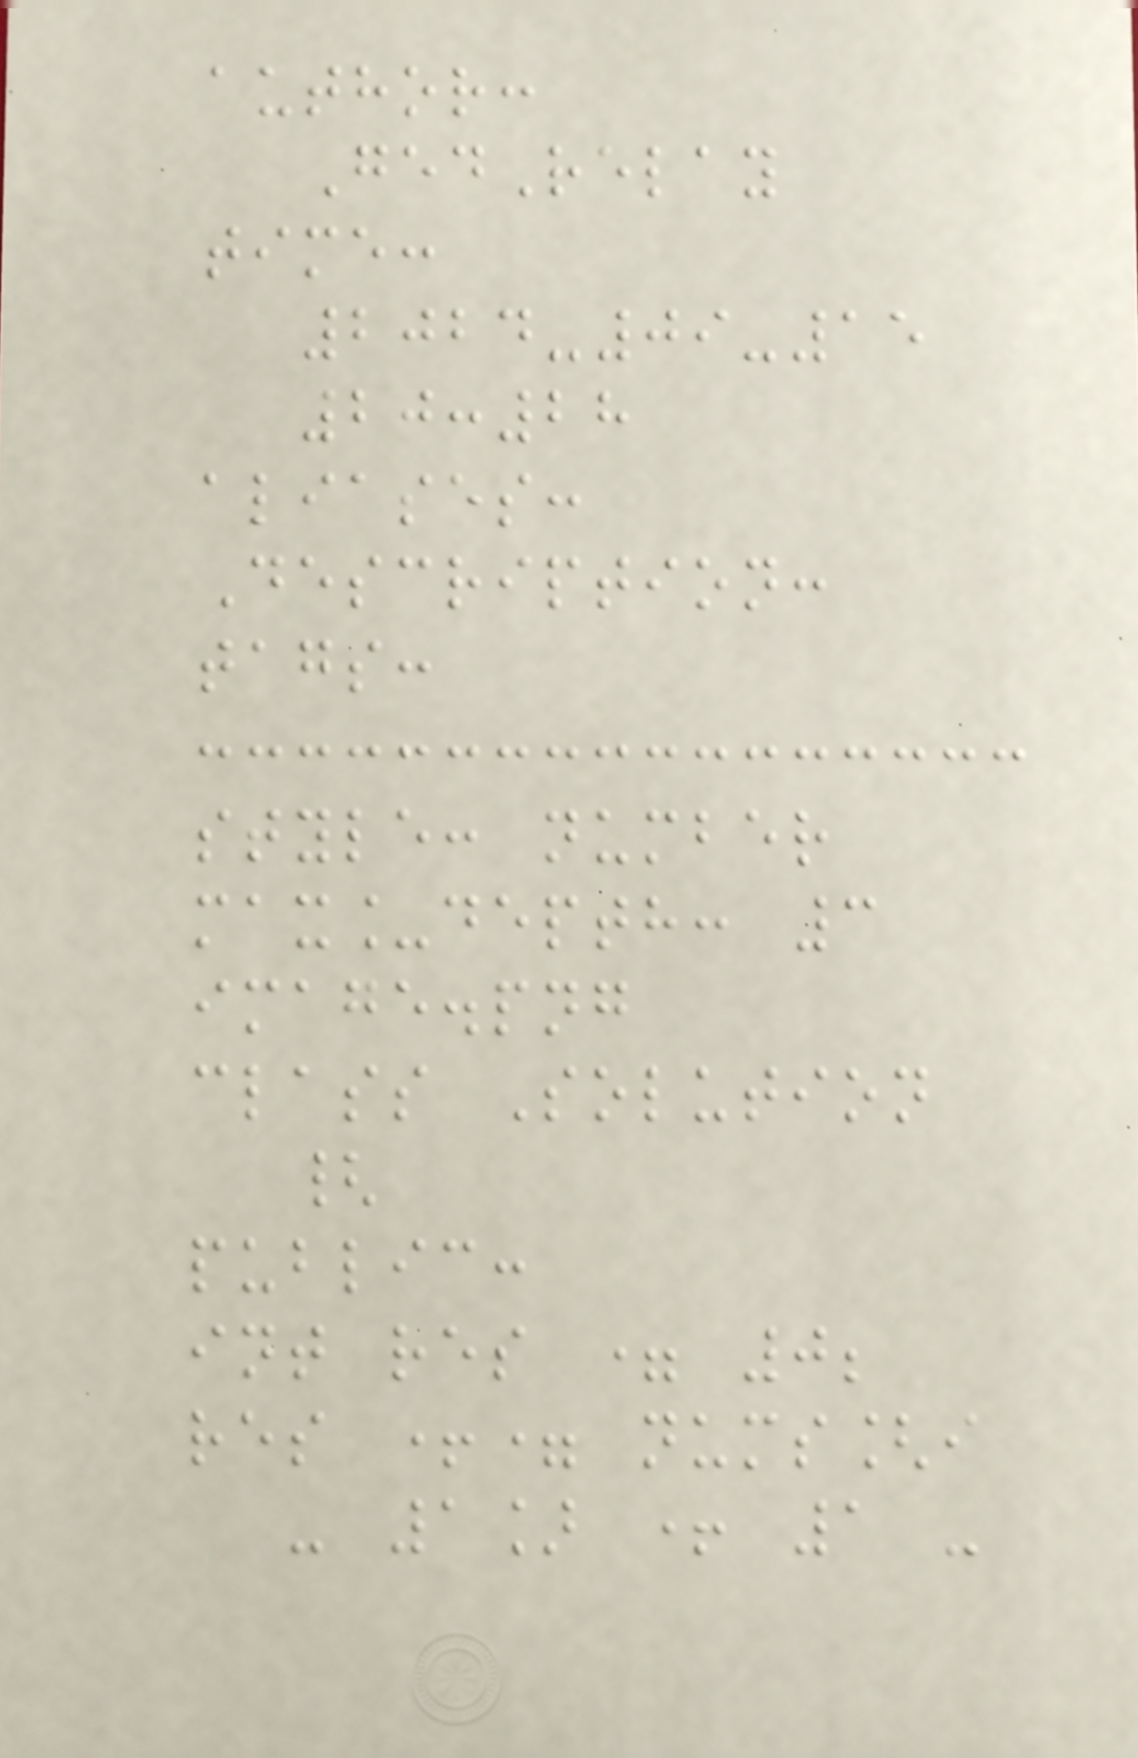author:
GedRelay
time:
2024-09-15
20:28
aliases:
Description:
tags:
style: number
max_depth: 3
image.png
class Solution
{
public:
int res = 0;
res += nums[i
- 1] + 1 -
